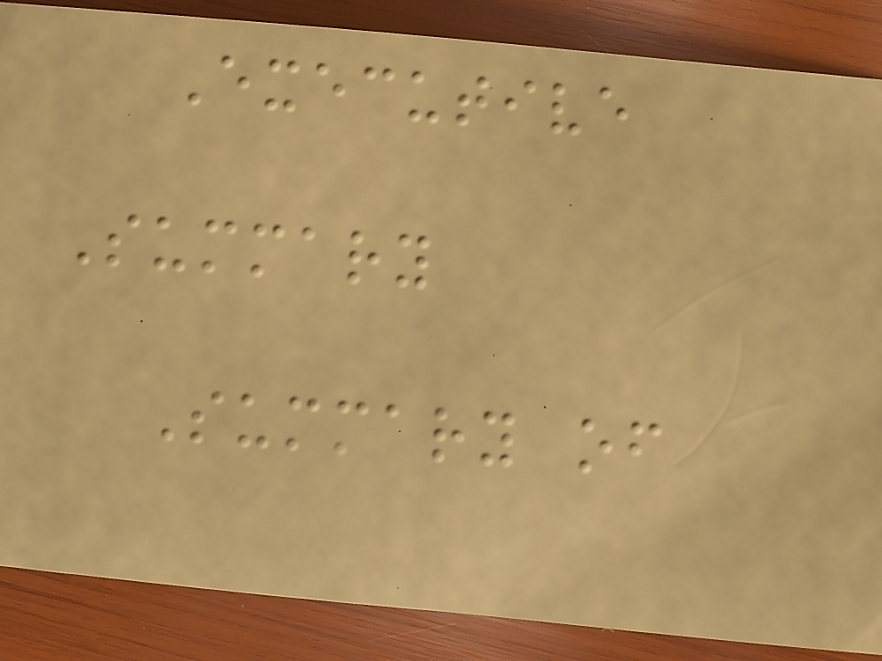Executive
Summary
Summary of
